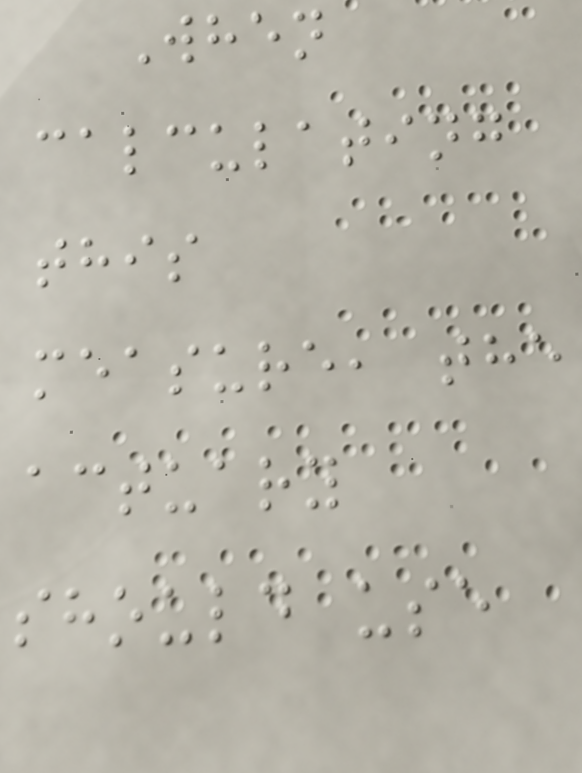When
calculating
this
measure, the
actuary
should use
